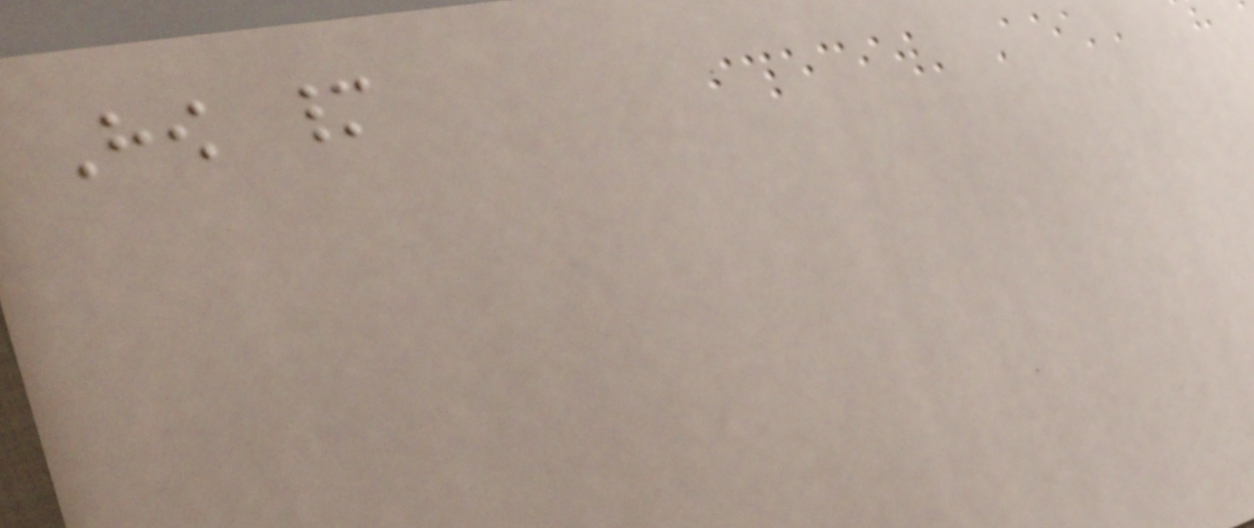How many
